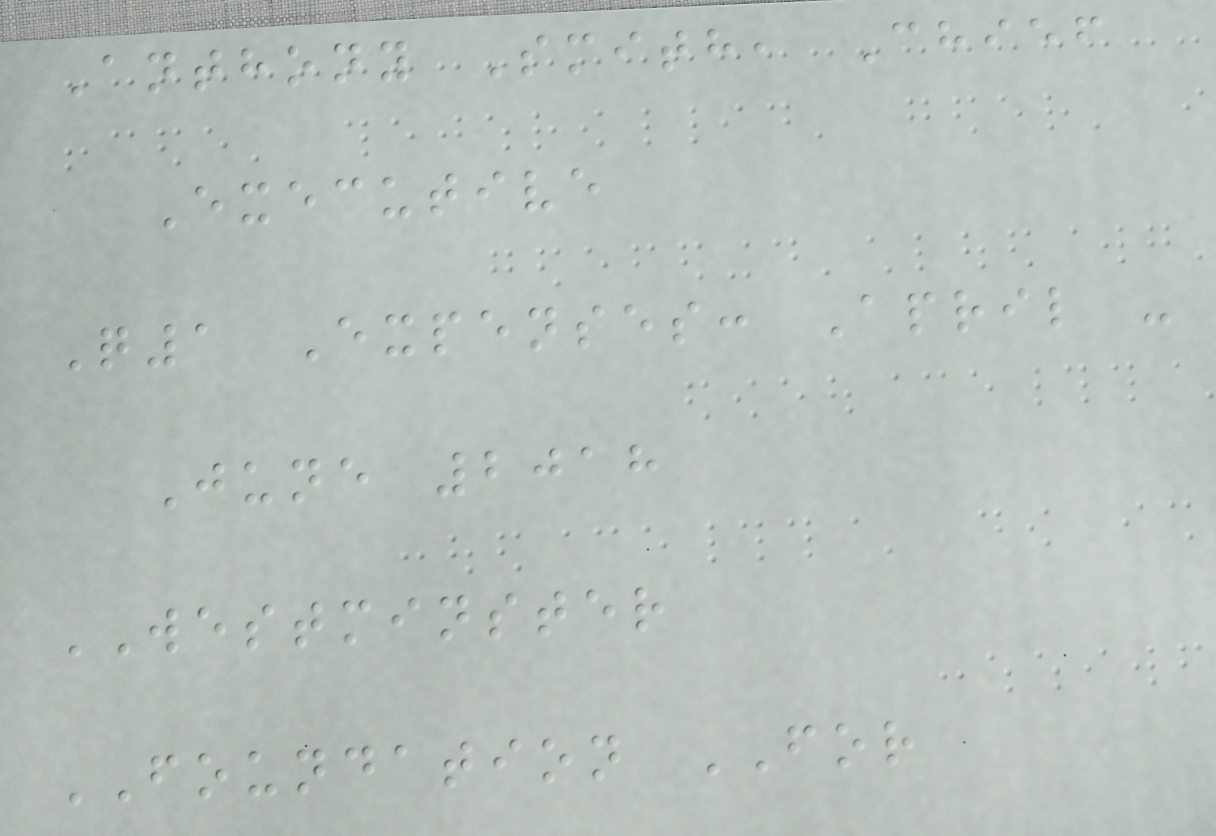Anthony Smith, Chief
Executive
Q1 Expenses: April -
June 2018
WESTMINSTER
FOUNDATION FOR
